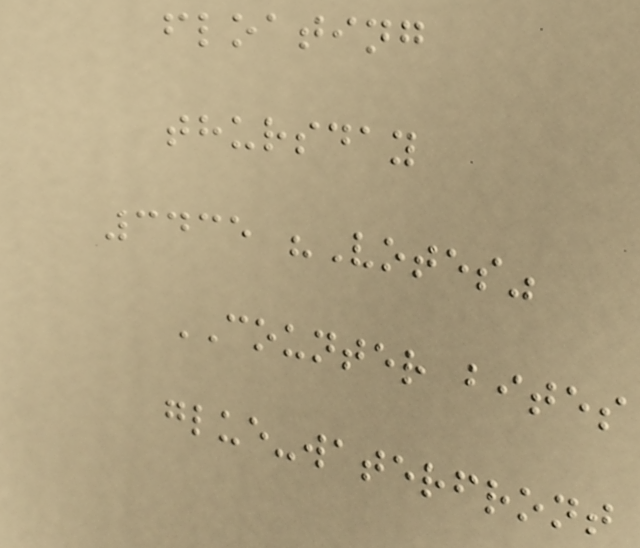floating
thursday
3435 "Votes"
COUNTER bites
glue-waterfront
